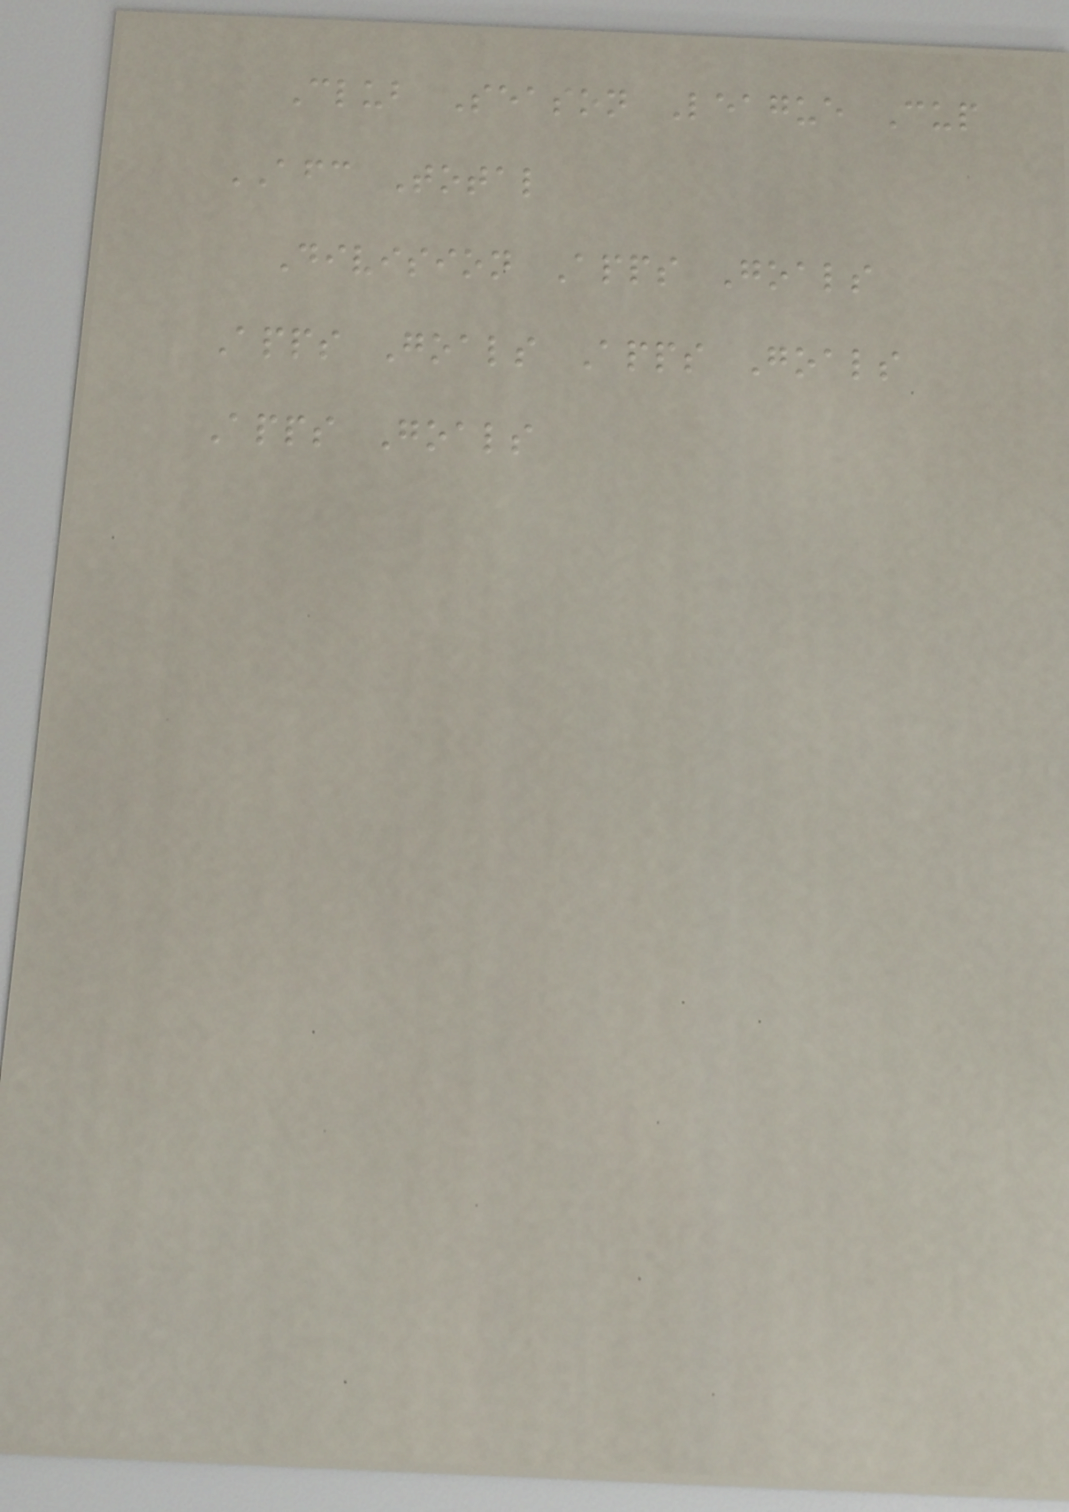Club Season League Cup
AFC Total
Division Apps Goals
Apps Goals Apps Goals
Apps Goals
